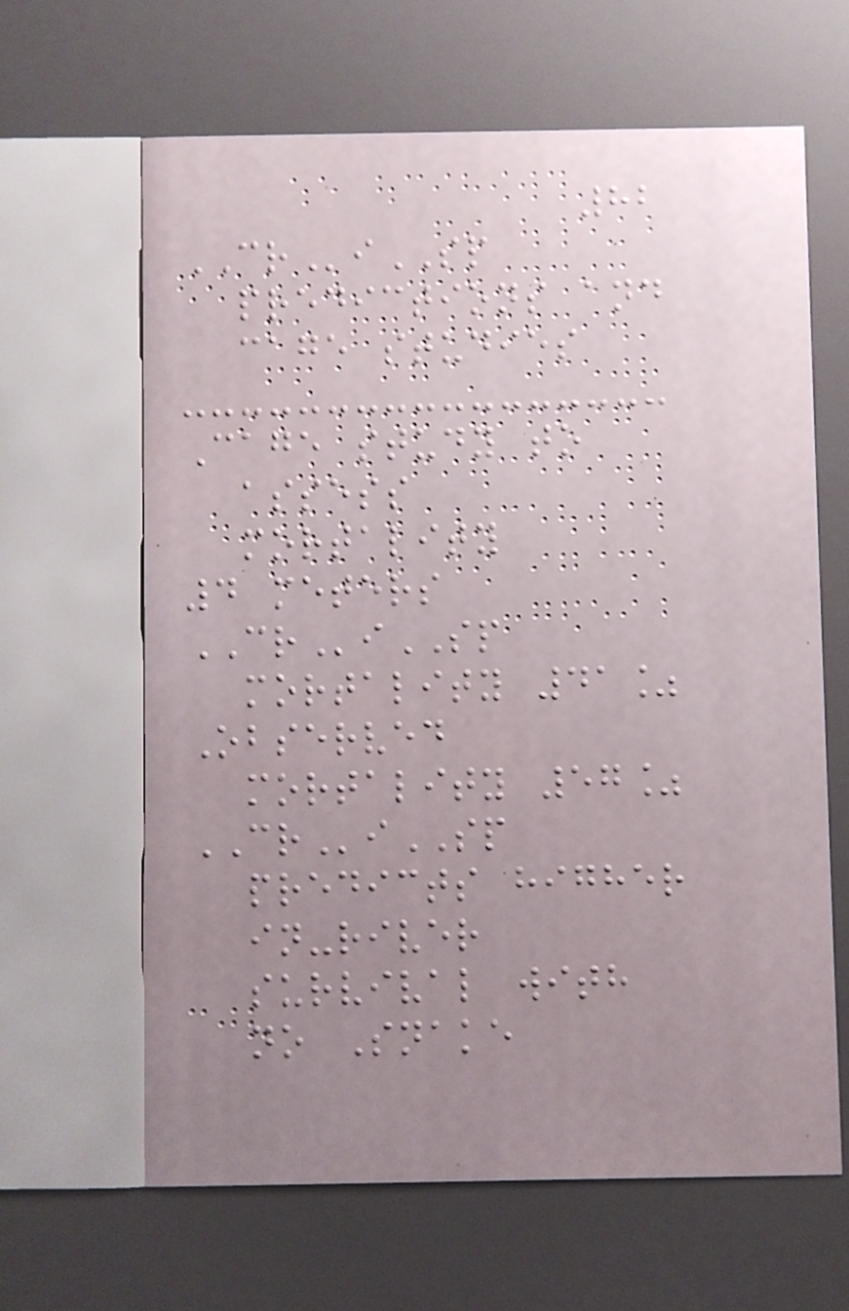82
CRiSP
predictions and
cage studies
Cage study to
assess
mortality
4 meters
CRiSP
mortality 41%
Observed
mortality 57%
CRiSP
predicts higher
in-river
survival with
no Snake
